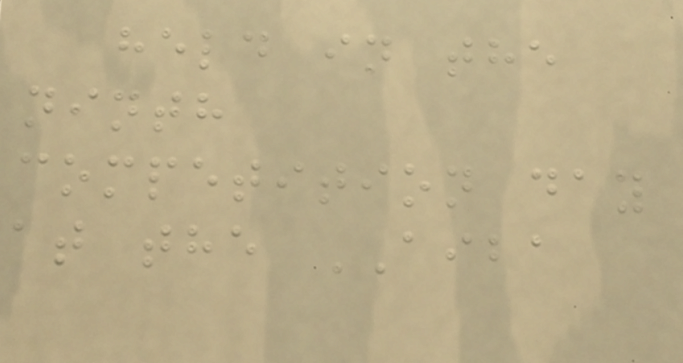held in the
ninth
competition day
at the AIBA
